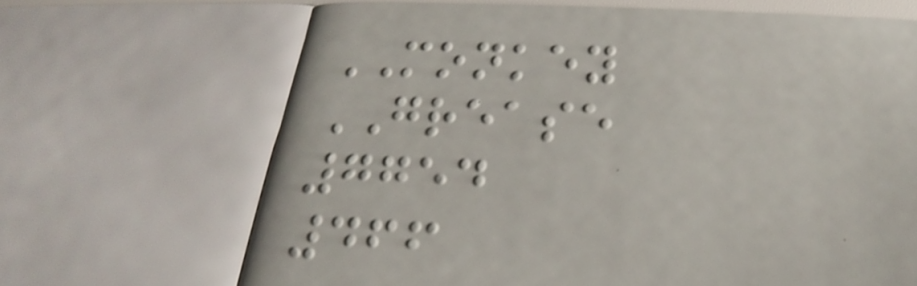MONKEY
GREASE
7754
466
